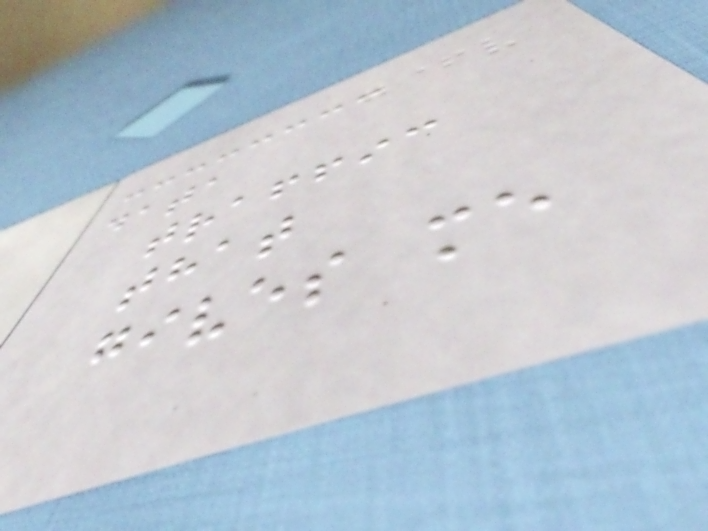data
traffic
that
gives me
